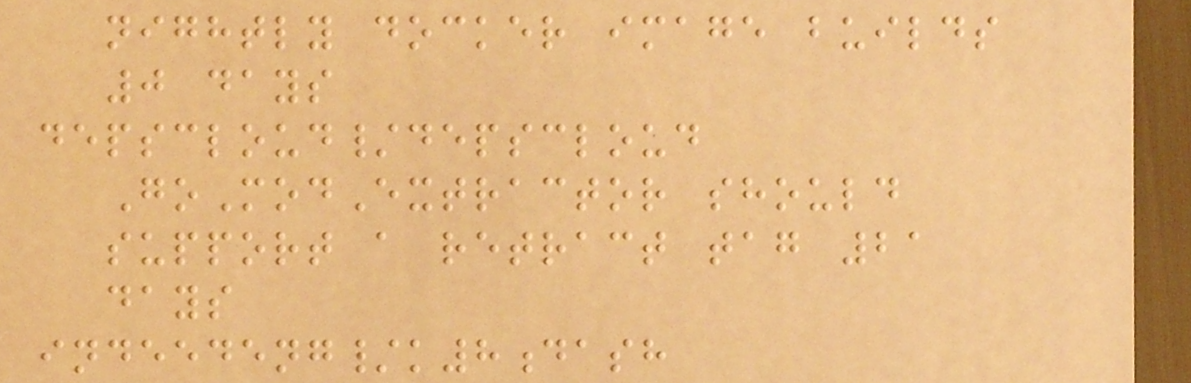nightly docker image builds
0 days
depscloud/depscloud
GoModExtractor should
support a retract tag 21
days
indeedeng/k8dash
